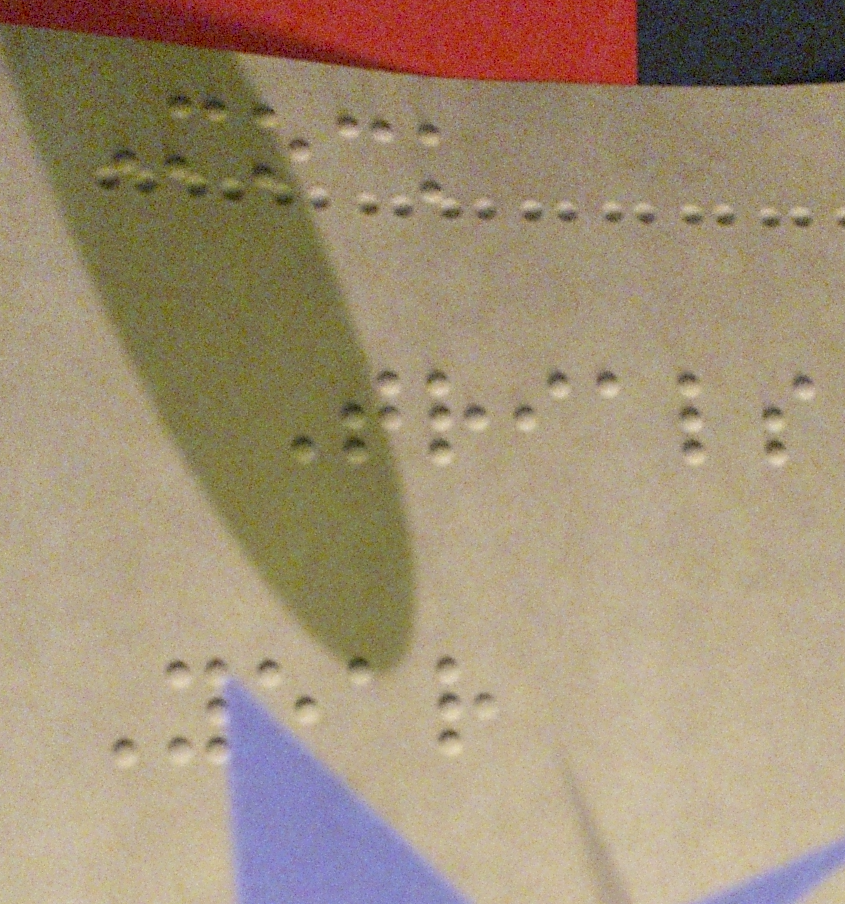Mock
Trials
Year
